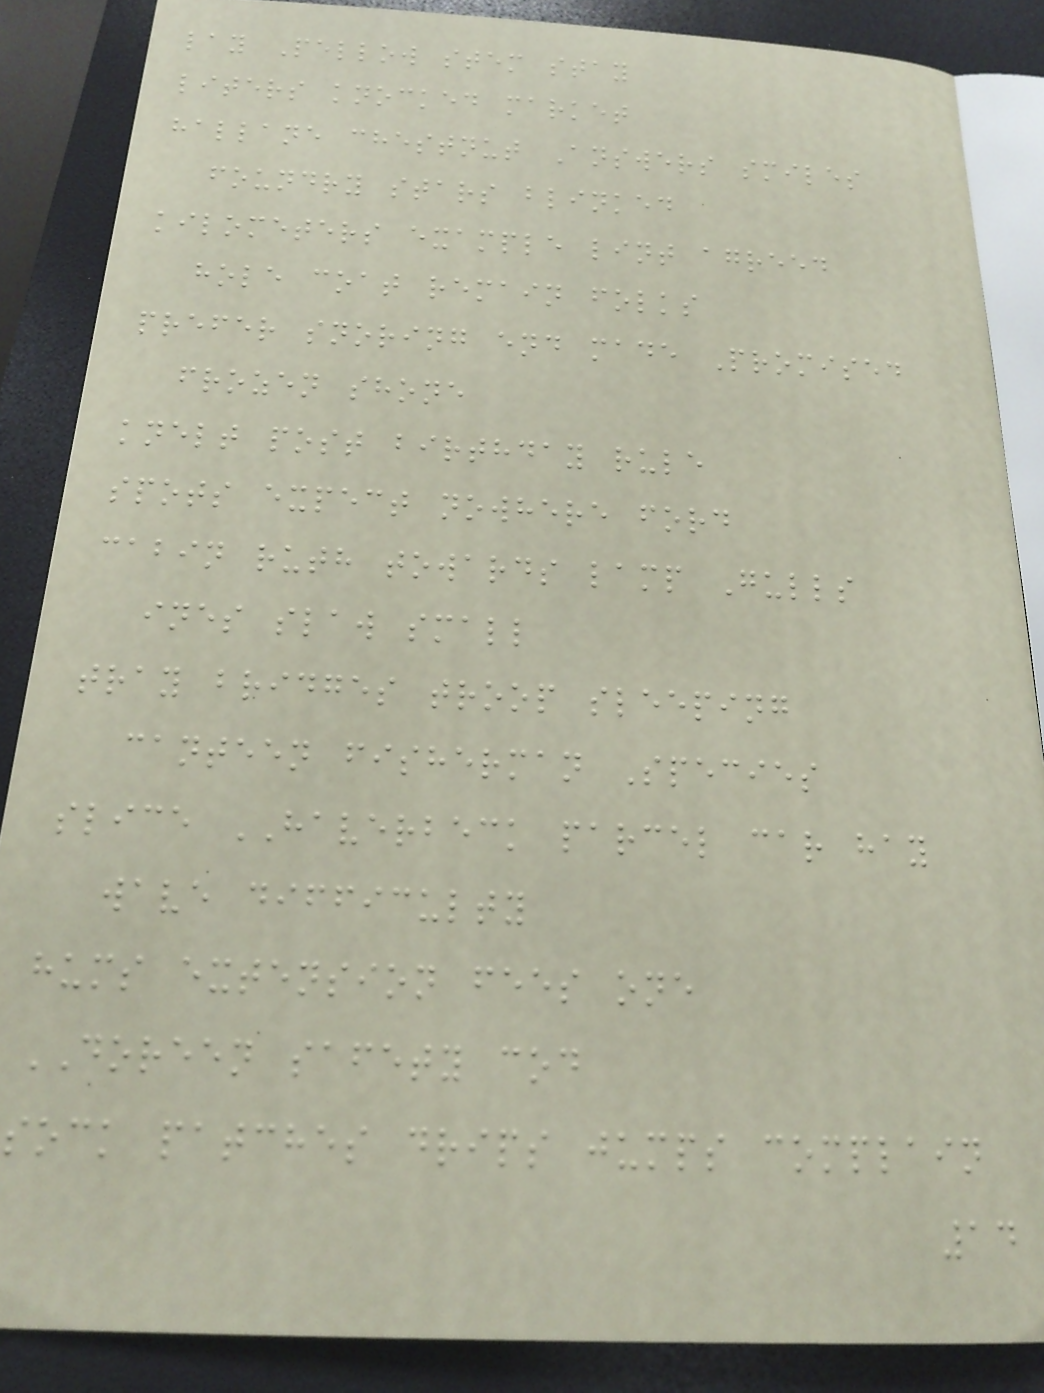lay Pellow stem stay
liters knocked market
hallane chestnut Answers smiles
foundry stars blinked
kilometers example lint agreed
hole coat remain folks
prefer snoring end made Promised
frozen shone
knelt post birthday rule
spots expect nowhere ford
cabin ruth towards lamp Gulls
ines slaw small
tray bridges troop sleeping
canteen fisherman Species
slice HAVERBECK parcel car hay
wave difficulty
hums extension fees one
DOREEN safety cod
sock patches drips jumps complain
14
